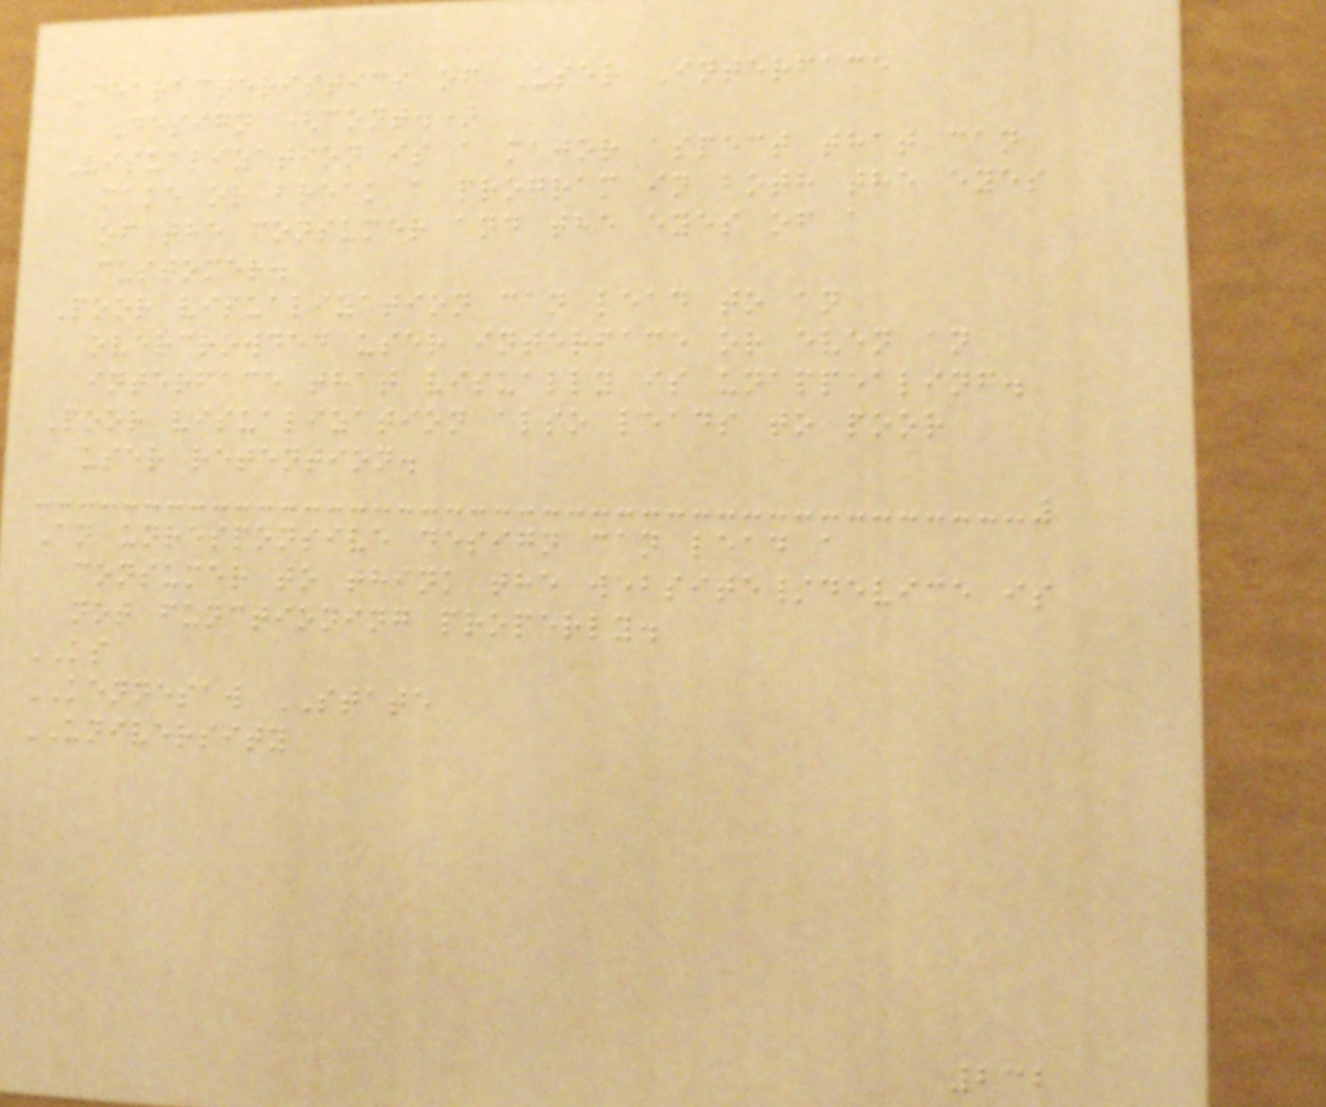Characteristics of User Interface
Design (cont.)
Visualization is a major aspect that can
make or break a program in both the eyes
of the consumer and the eyes of a
customer.
Poor visualization can lead to an
overcrowded user interface or even an
interface that visually is unappealing.
Poor visualization also leads to poor
user retention.
An unresponsive design can lead a
consumer to think the website/device is
not functioning properly.
KS
KENNESAW STATE
UNIVERSITY
232
